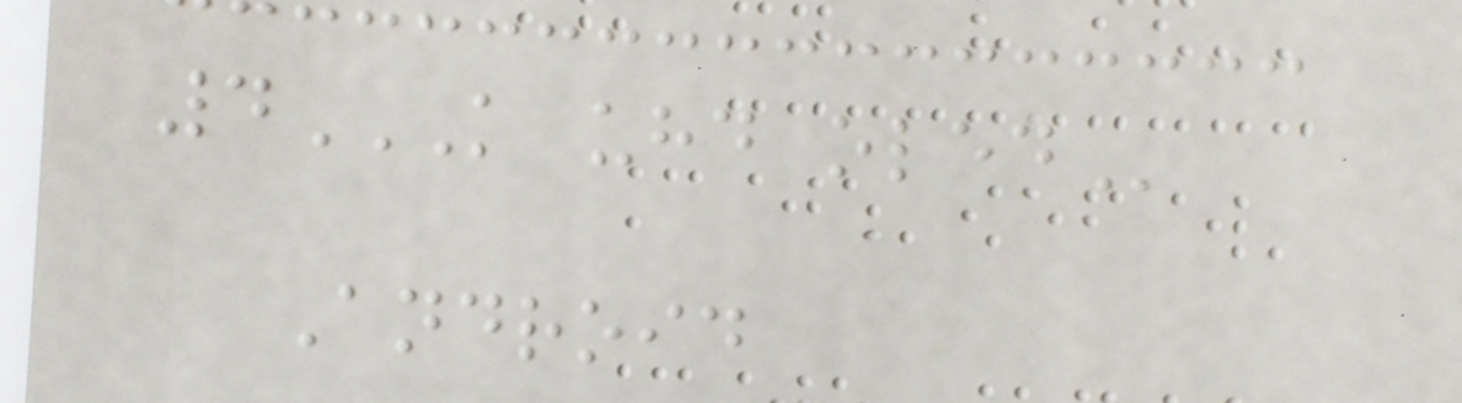4K UHD OLED
Android
